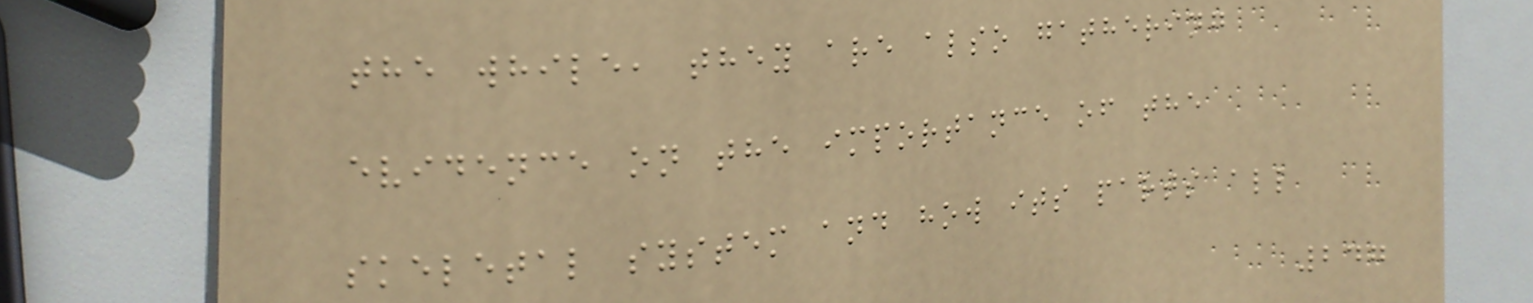the while, they are also gathering
evidence on the importance of the
skeletal system and how its parts all
247
